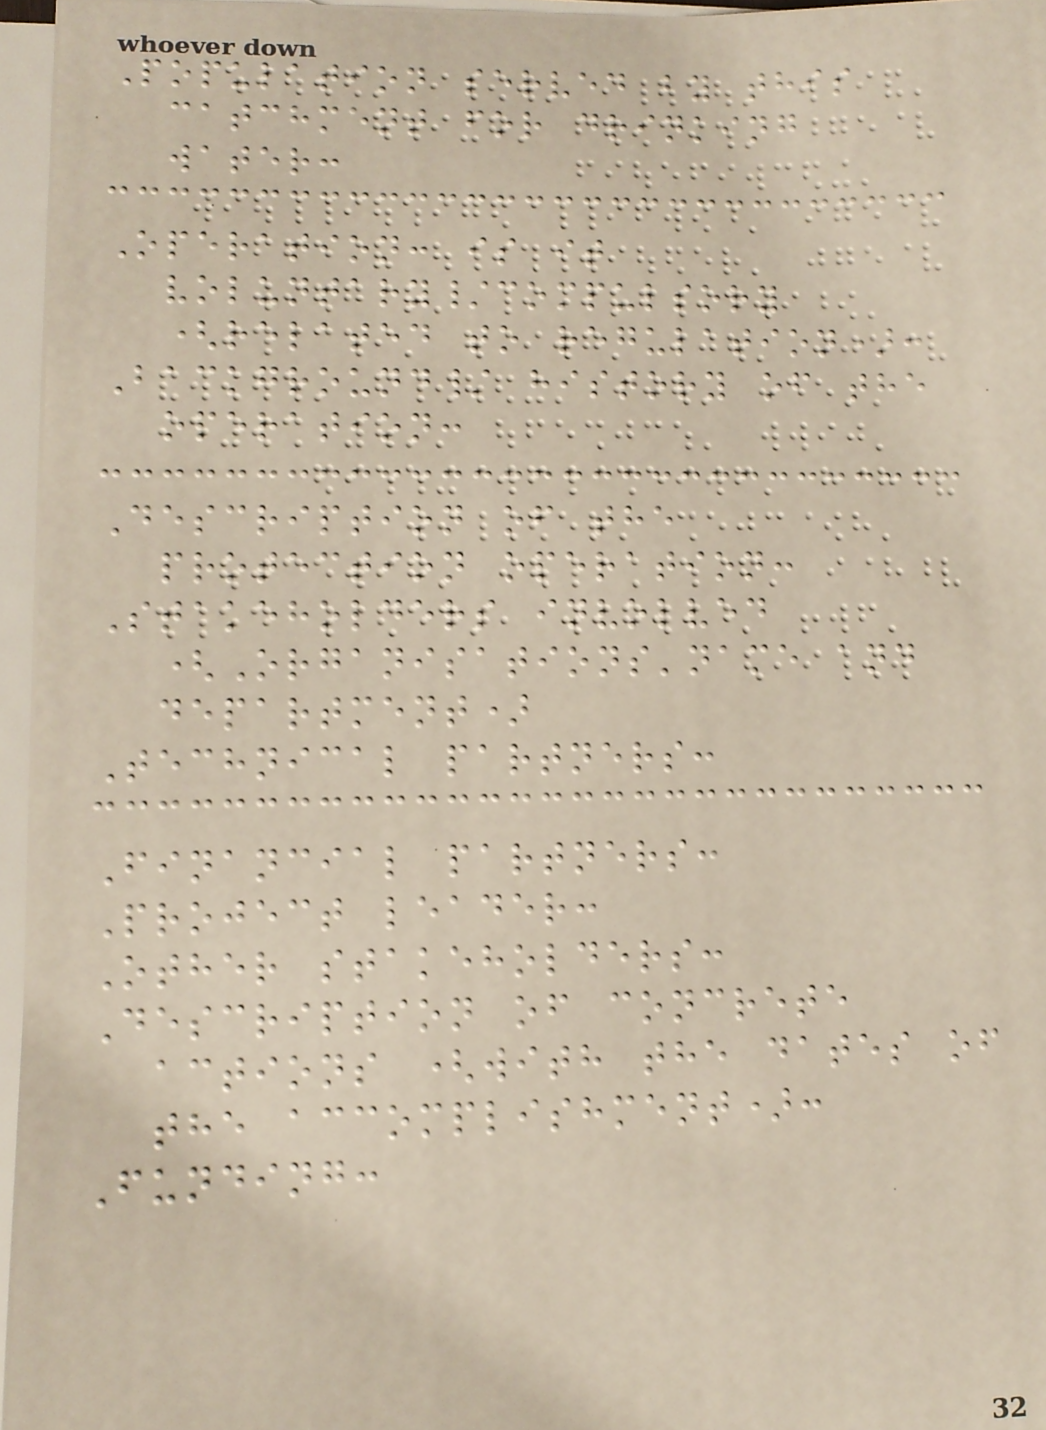Population served by this
catchment for drinking
water:
Operation: is it
voluntary/compulsory
(related to regulation):
Background/ history of the
operation:
Description of the
protection operation:
Stakeholders involved
(Organisations'name and
department)
Technical partners:
Financial partners:
Project leader:
Other stakeholders:
Description of concrete
actions (with the dates of
the accomplishment):
Funding:
